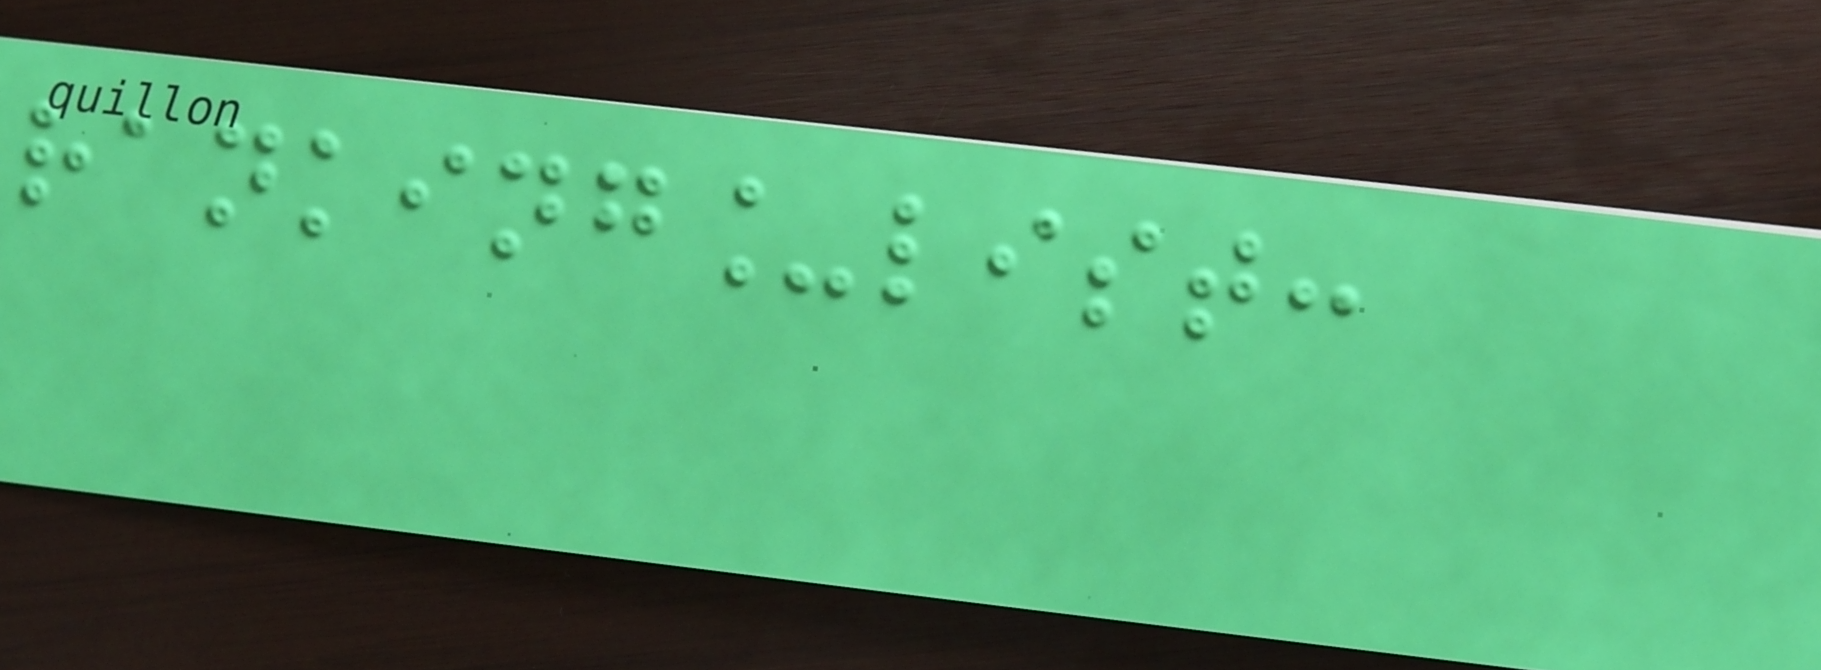ranking_list:
